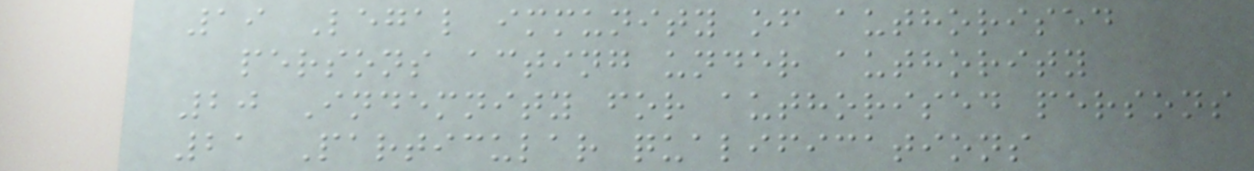19 Legal immunity of authorised
persons acting under authority
20 Indemnity for authorised persons
21 Particular qualifications
